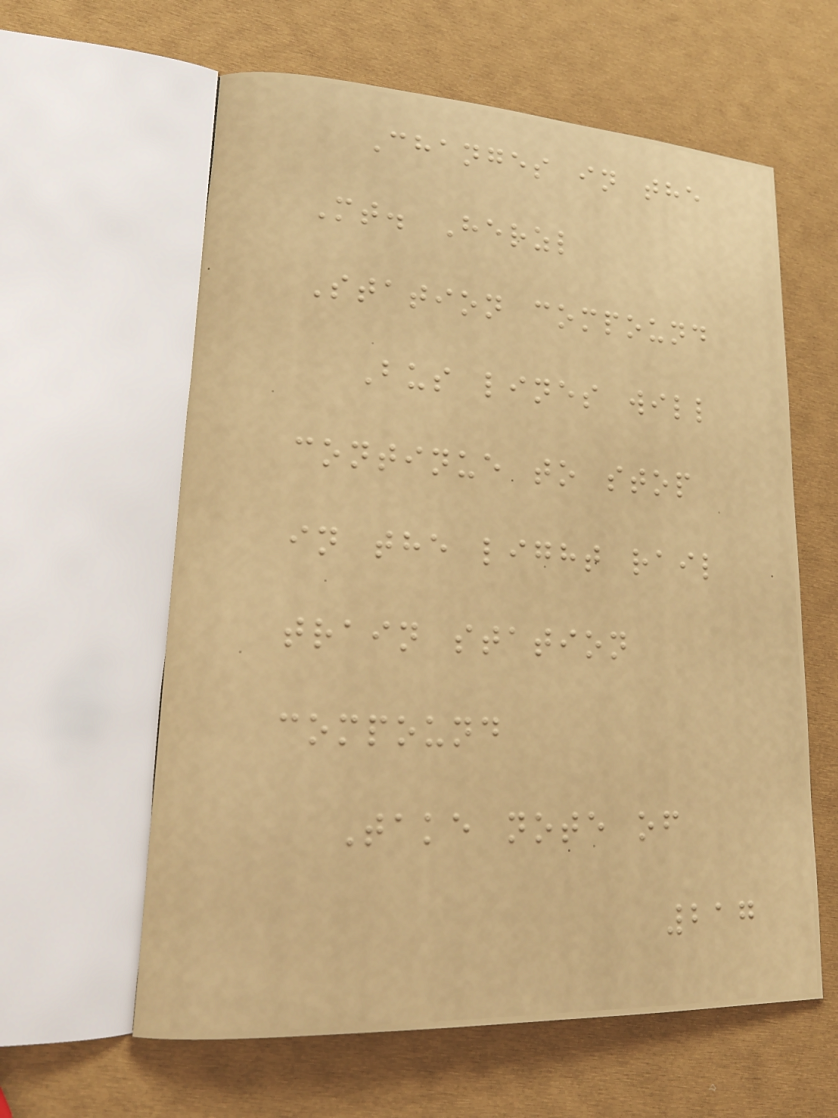Changes in the
Mt. Herzl
Station compound
Bus lines will
continue to stop
in the light rail
train station
compound
Take note of
217
